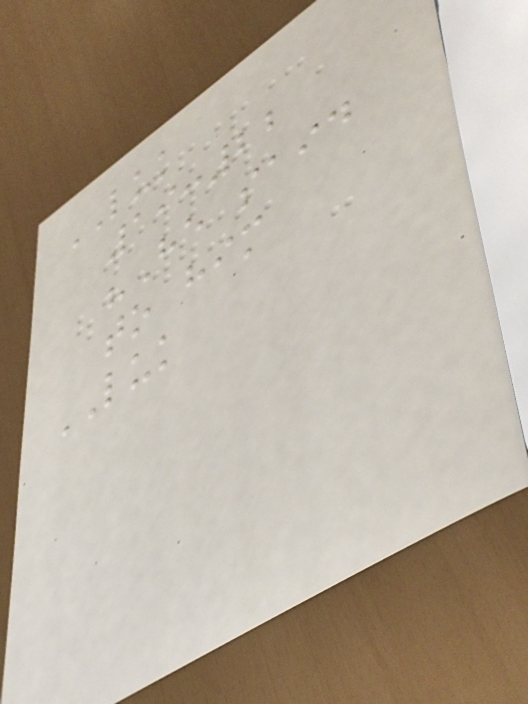LUK
19:22
"He said
to him
LUK
